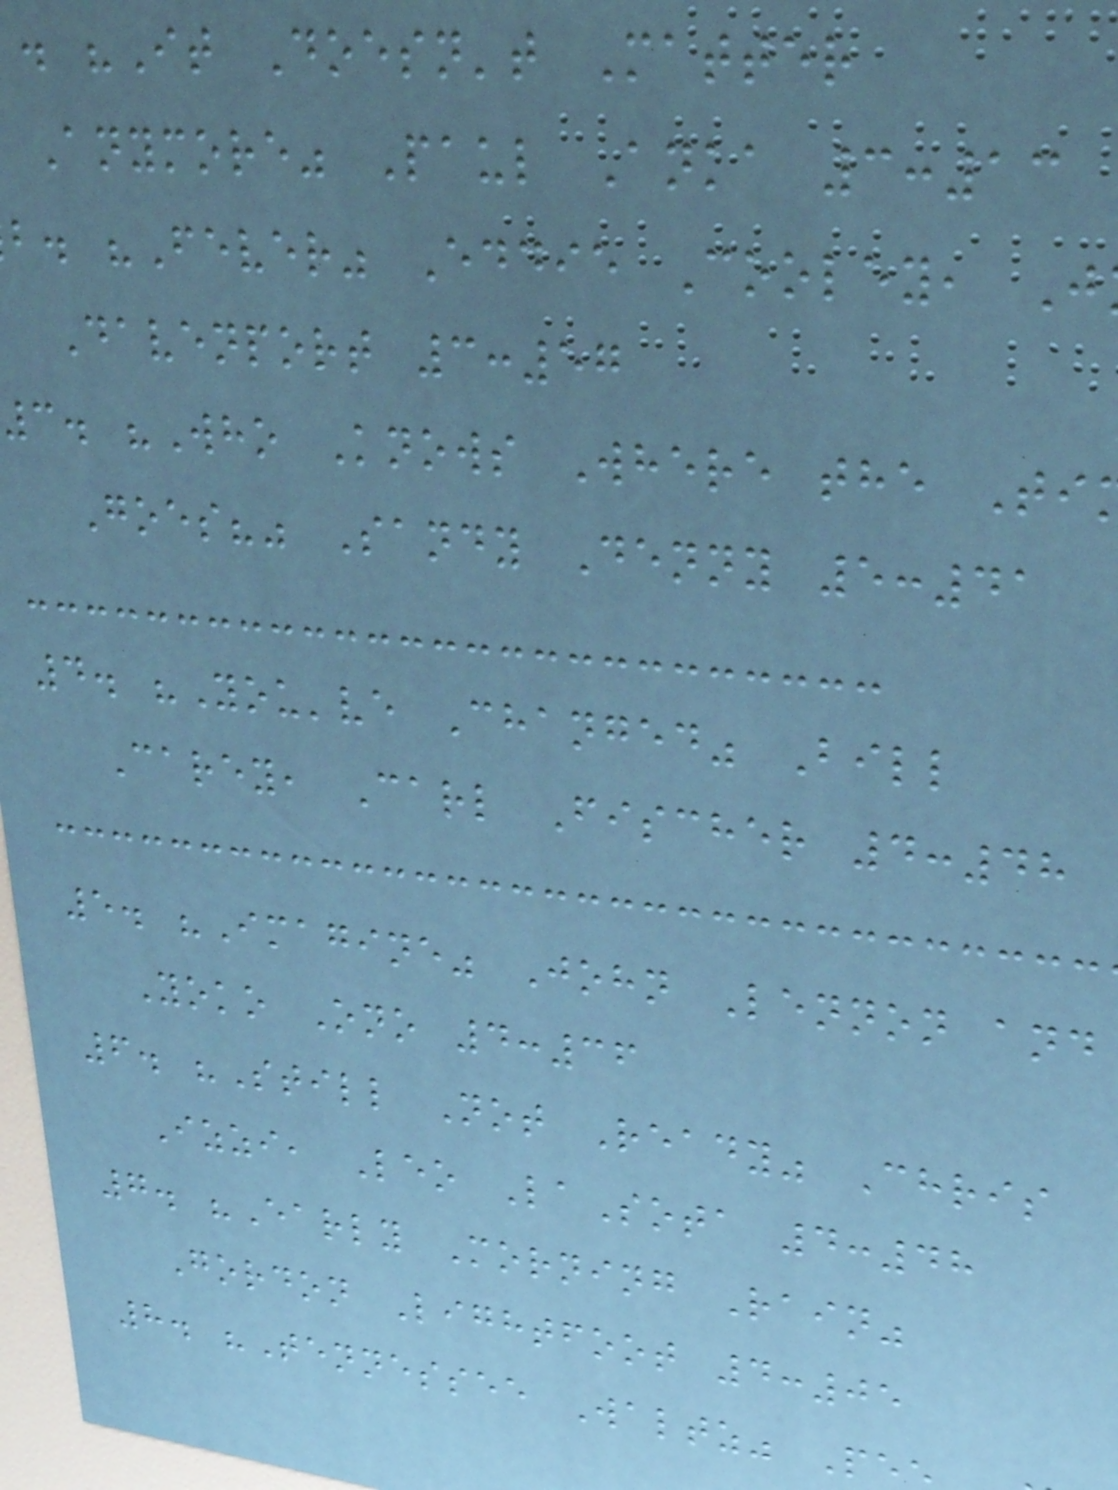. "It Doesn't Matter
Anymore" Paul Anka 3:13
b. "Fever" Eddie Cooley, J
Davenport 3:57
3. "Who Knows Where the Ti
Goes?" Sandy Denny 5:41
4. "You've Changed" Bill
Carey, Carl Fischer 4:48
5. "Imagine" John Lennon and
Yoko Ono 4:36
6. "Still Not Ready" Chris
Izzi, Leo LaSota 4:48
7. "Early Morning Rain"
Gordon Lightfoot 4:05
8. "Tennessee Waltz" Pe
